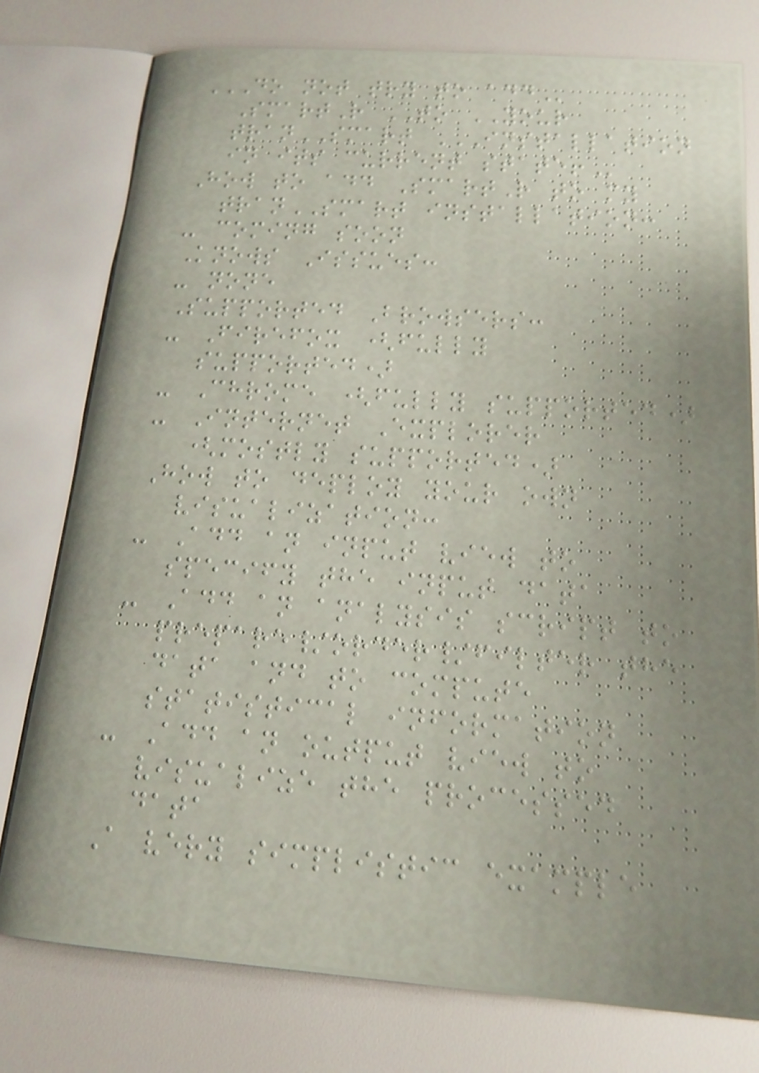DO NOT TRY TO ADD
SmartR TO YOUR
tranSMART INSTALLATION
IN ITS CURRENT STATE!
How to add SmartR to my
tranSMART installation:
- coming soon
Knows Issues:
- none
Supported Browsers:
- Firefox (fully
supported)
- Chrome (fully supported)
- Internet Explorer
(mostly supported)
How to deploy your own
visualization:
- Add an input view to
specify the input data
- Add an analysis script to
prepare/order/filter the
data and to compute
statistical information
- Add an output view to
visualize the processed
data
A very simplistic example
